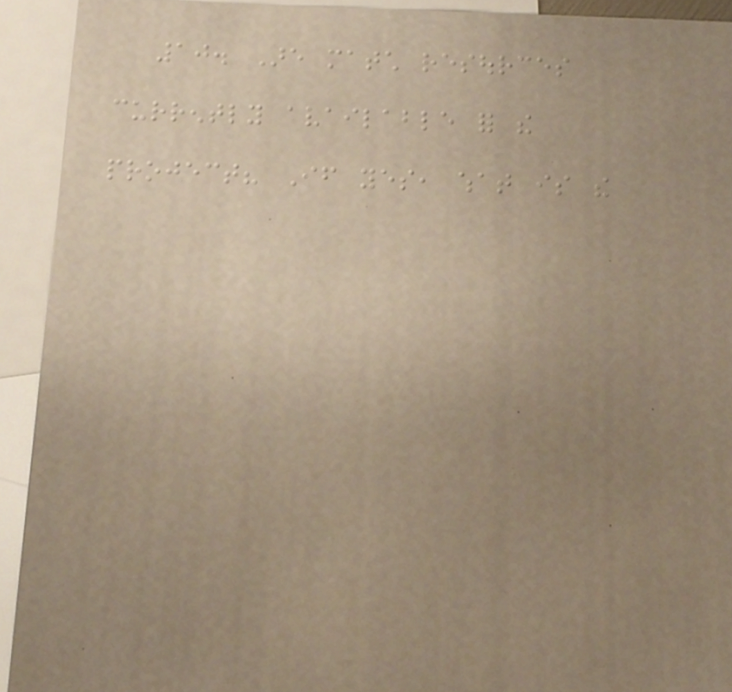10. Are match resources
currently available for the
project? If yes, what is the
